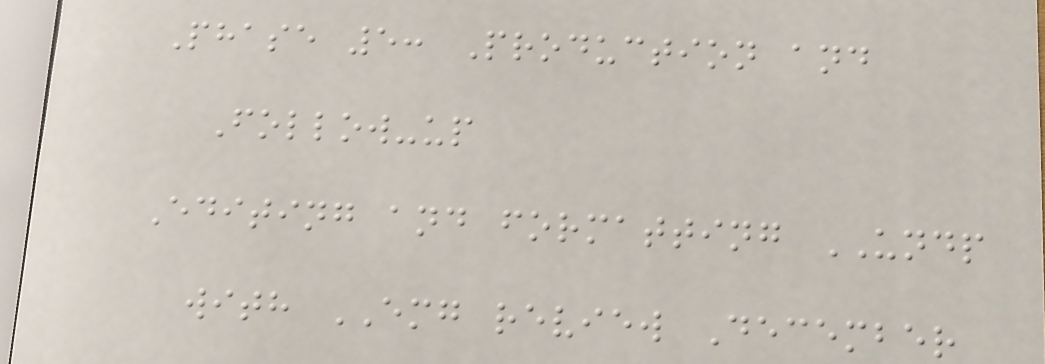Phase 5: Production and
Follow-up
Editing and formatting UNDP
with EMG review December
